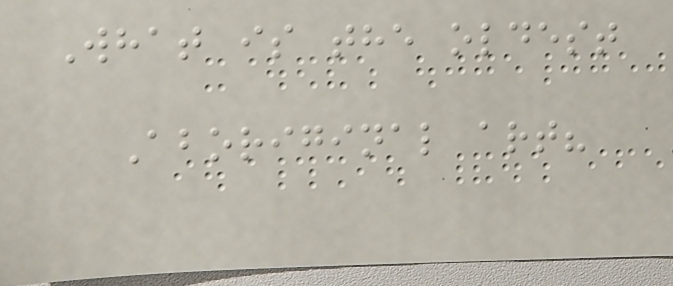What is the oldest
Aboriginal art?
